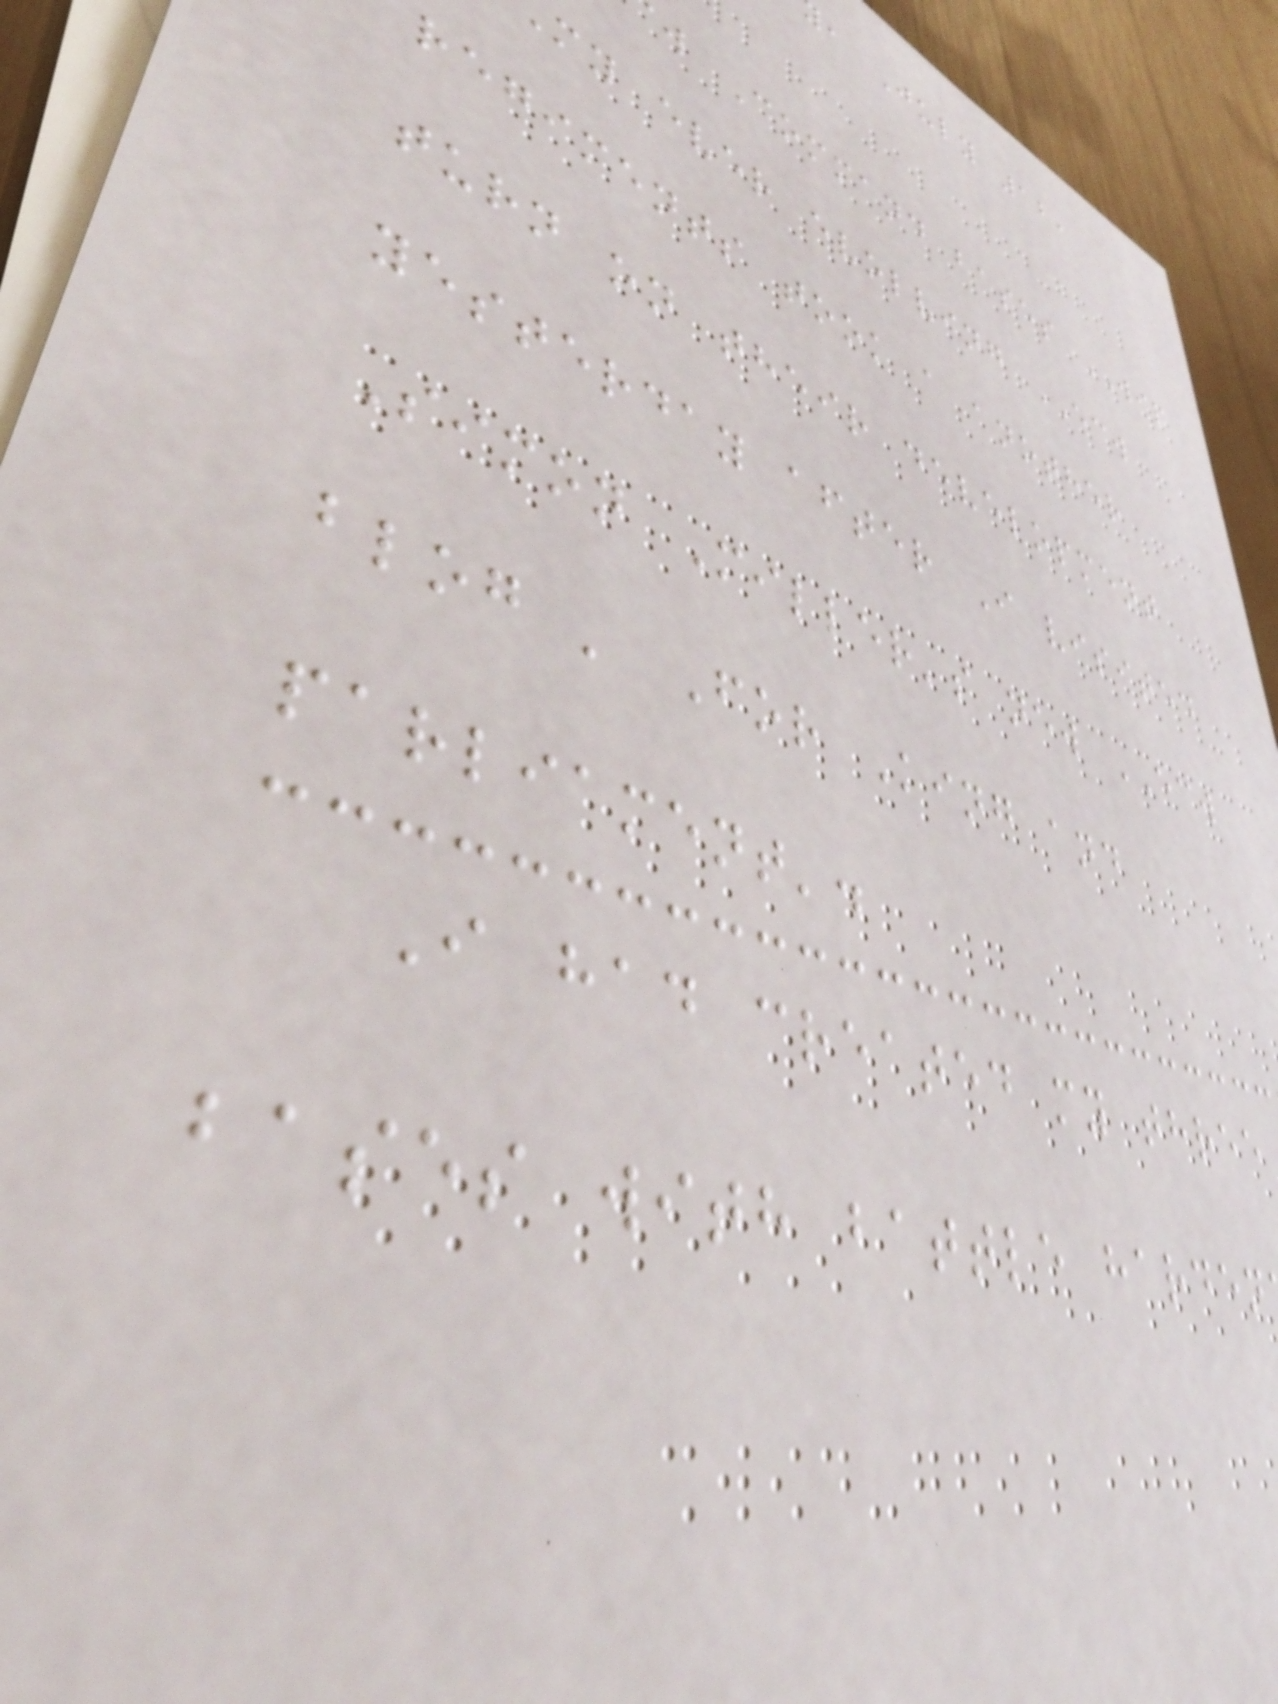, July 12,
w Command bases WIP
my ever evolving ECW
regiments took a another
turn on their development
yesterday after I visited
Simon Miller's new ECW
blog ' For King and
parliament'.
I had created my three
bases with battle harden
